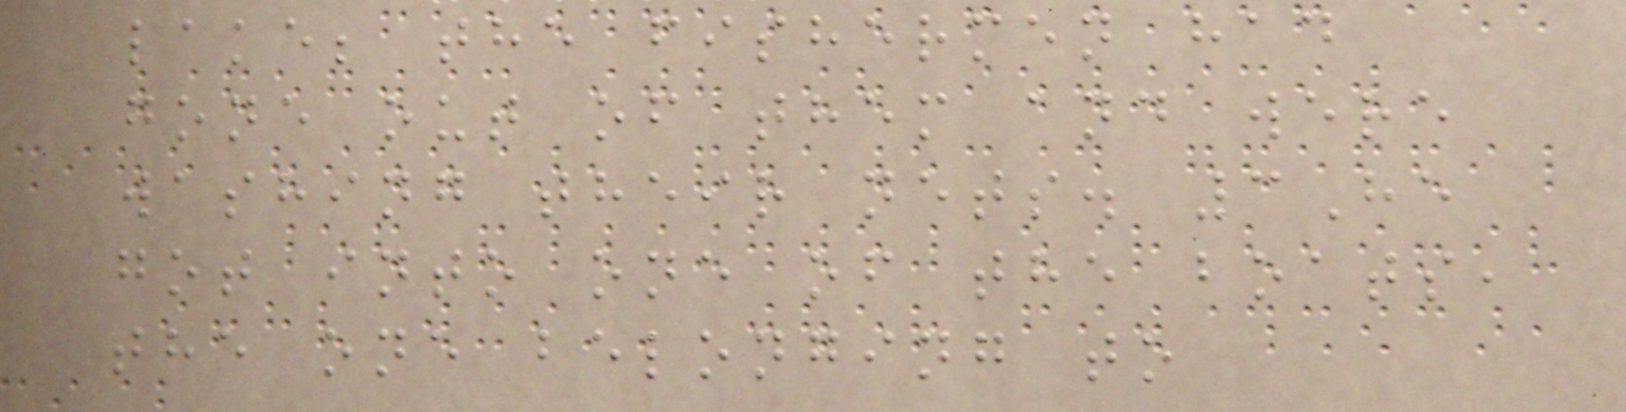lake; the fishermen had
gone out of them and were
washing their nets. 3He
got into one of the boats,
the one belonging to
